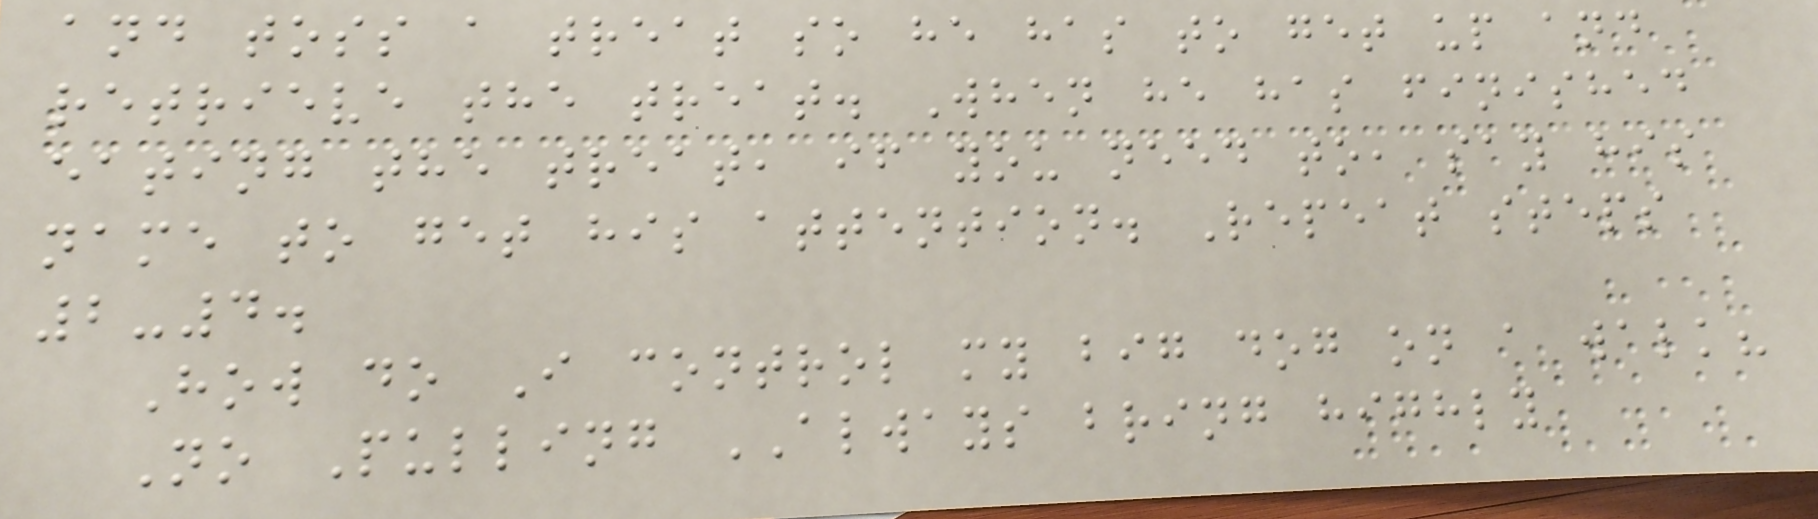and toss a treat so he has to get up and
retrieve the treat. When he has finished
eating the treat, if you need to, say his
name to get his attention. Repeat steps
2-4.
How do I control my big dog on a walk?
No Pulling ALWAYS bring highly
